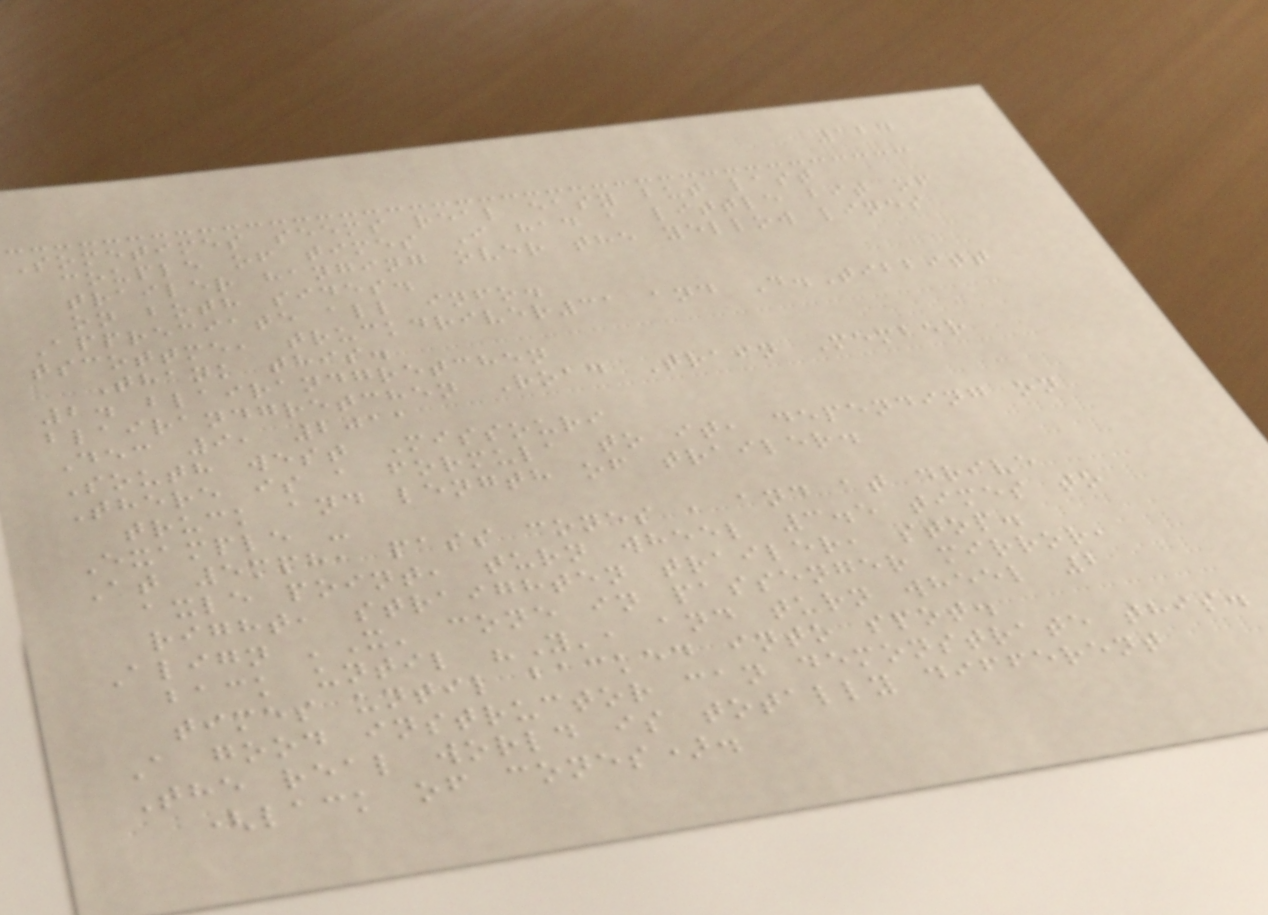124
Sometimes seems real easy but last
couple of times I had a little bit of
trailer hanging over the yellow lines
on both sides.
Appreciate all info.
tscottme, truckdriver31 and D.Tibbitt
Thank this.
2. blairandgretchen
blairandgretchen Road Train Member
Dec 9, 2011
South west Missouri
There is a formula to it, depending on
truck and length of trailer.
Example -
At 5mph, pass cones , and at drive
axle point, turn wheel 3.5 times to
right, straighten trailer, stop.
Align 'X' cone in passenger mirror,
back until "Y', and turn wheel 2
times until backed into spot.
A good instructor can demonstrate this.
The real world is totally different
(lack of cones).
